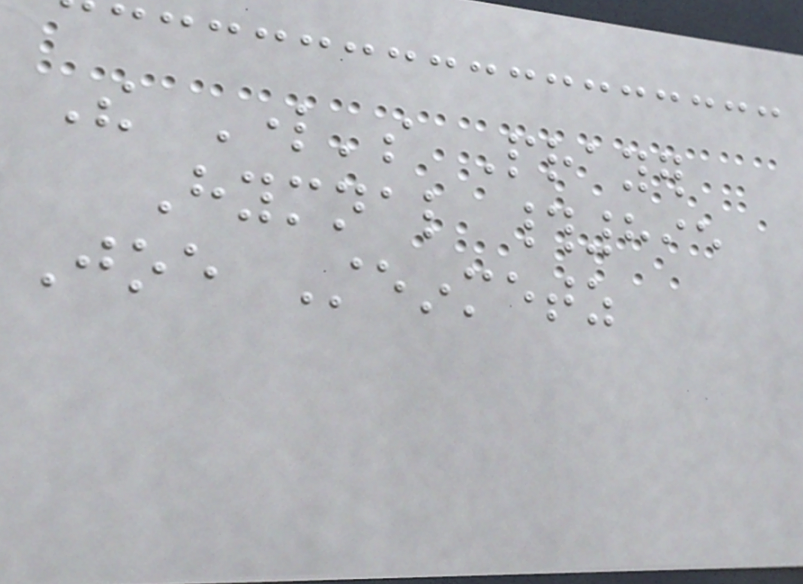The Lord's Prayer
Hymnal #895
Joe Steinmetz
